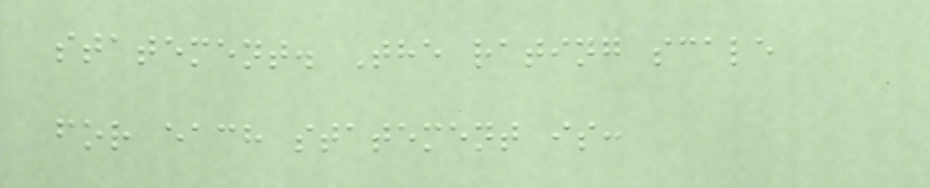statement. The rating scale
for each statement is:
